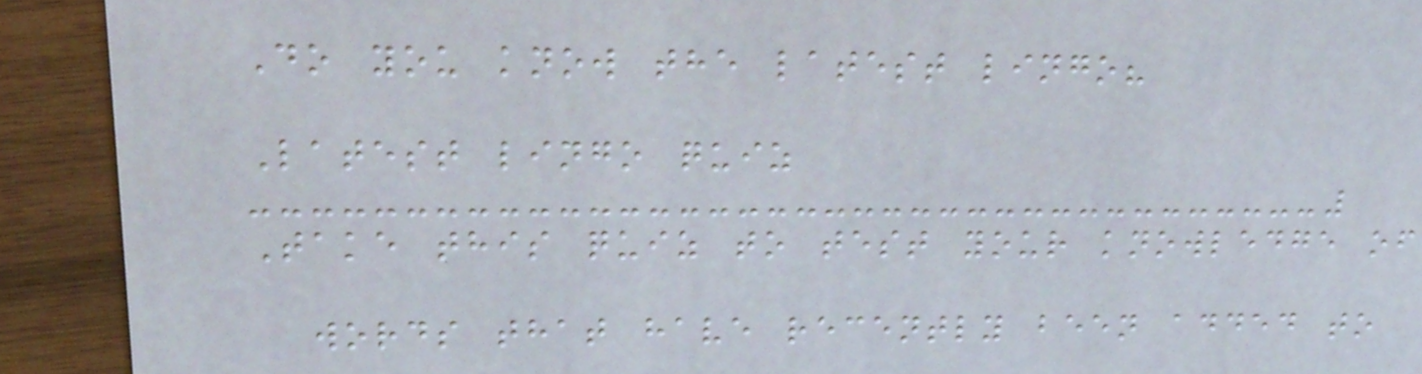Do you know the latest lingo?
Latest lingo quiz
Take this quiz to test your knowledge of
words that have recently been added to
